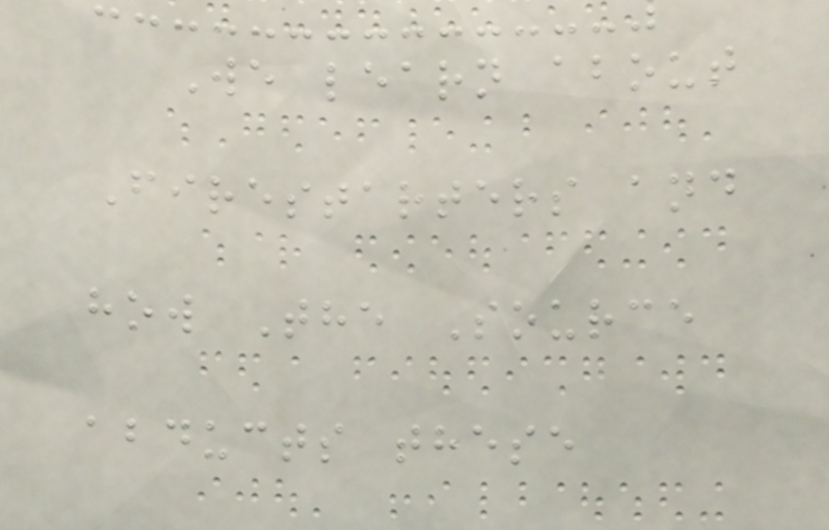We learn about
Firestarters and
how The Source
abducts these
